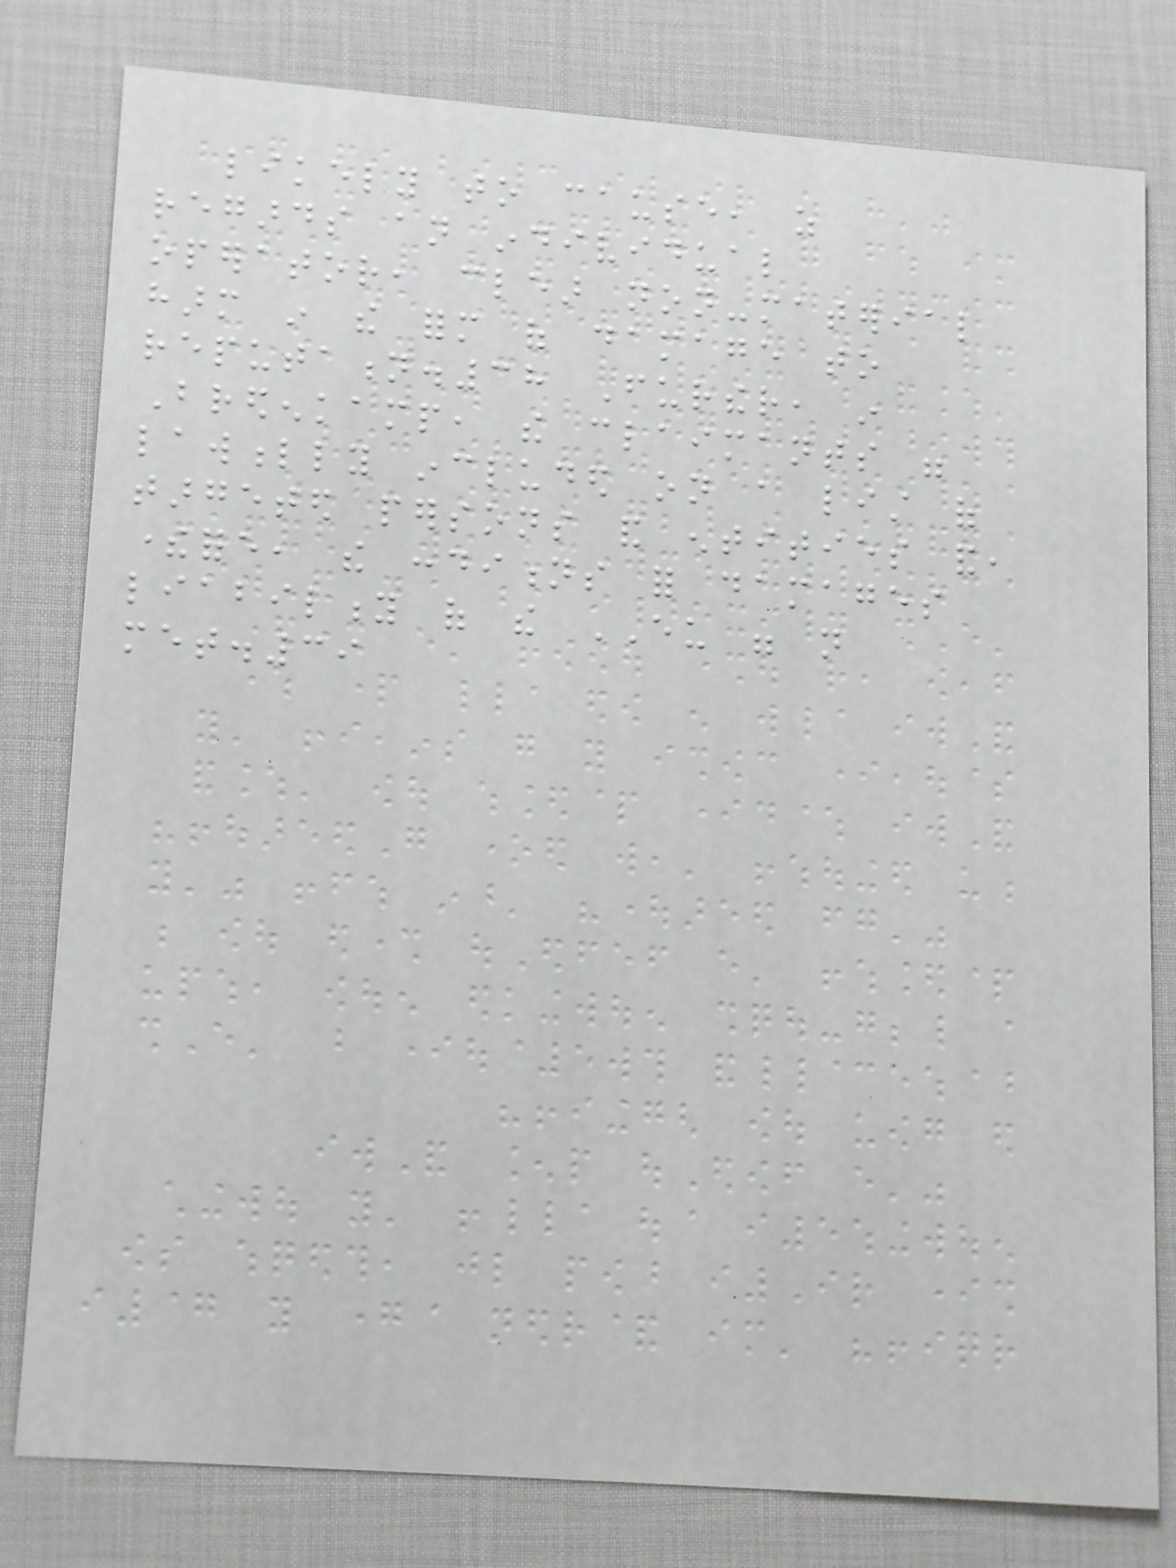likely to cause, as
regards an individual
operator, clear non-material
harm in the form of damage to
reputation.38 Further, in
Bredenkamp, the claimants were
lawfully included on a list of
targeted persons and entities and,
therefore, the conditions for damages
liability of the EU were not
met.39
